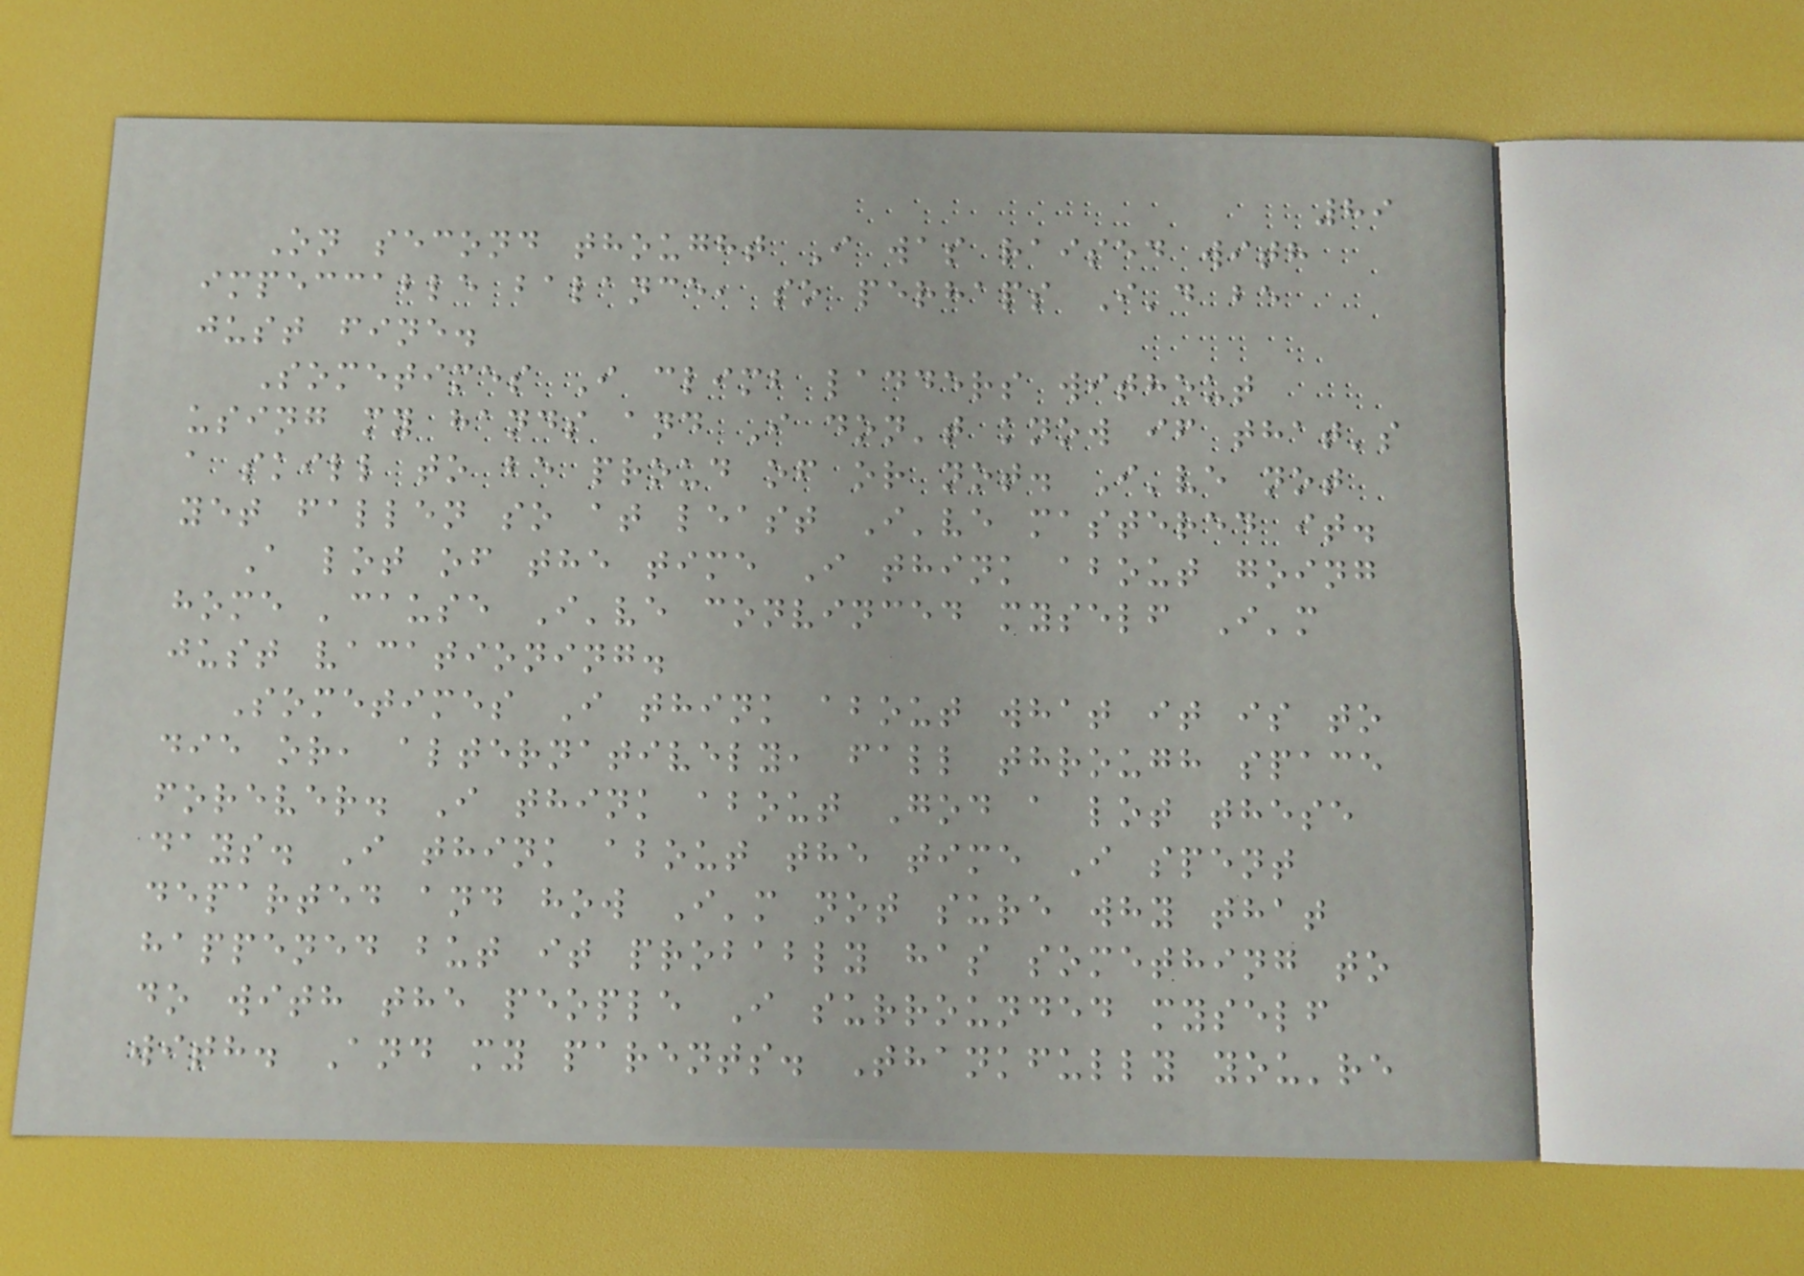89
On second thought I was raised with
impeccable balance, so perhaps I'd be
just fine.
Sometimes I climb ladders without
using my hands and I don't know if that's
a skill to be proud of or not. I've not
yet fallen so at least I've mastered it.
A lot of the time I think about going
home 'cause I've convinced myself I'm
just vacationing.
Sometimes I think about what it is to
die or, alternatively, fall through space
forever. I think about God a lot these
days. I think about the time I spent
departed and how I'm not sure why that
happened but it probably has something to
do with the people I surrounded myself
with. And my parents. Thankfully you're
